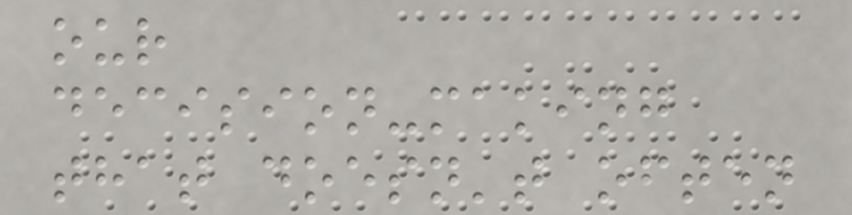our
decision-making
that doesn't often
